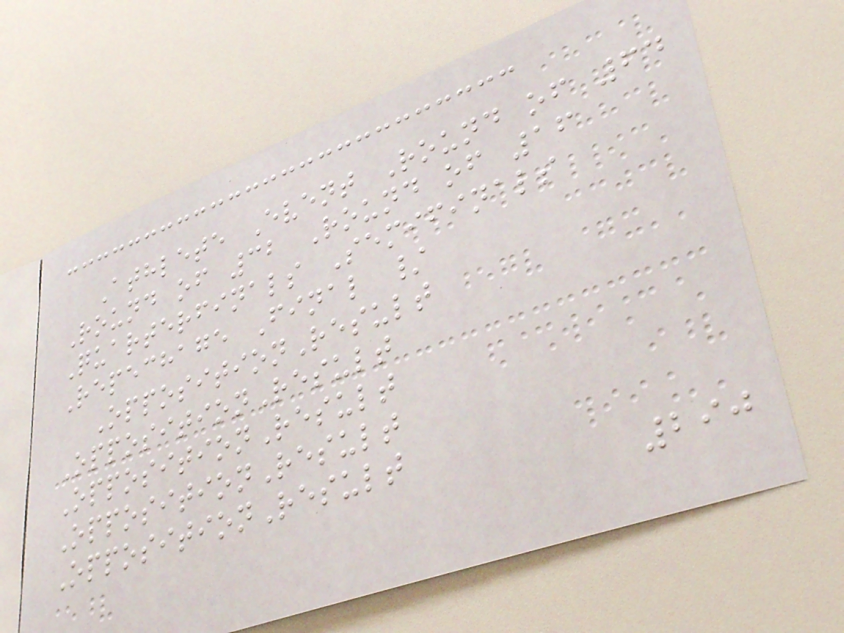Athlete Event Round of 64
Round of 32 Round of 16
Quarterfinals Semifinals
Repechage Final /
OppositionResult
OppositionResult
OppositionResult
OppositionResult
OppositionResult
290
